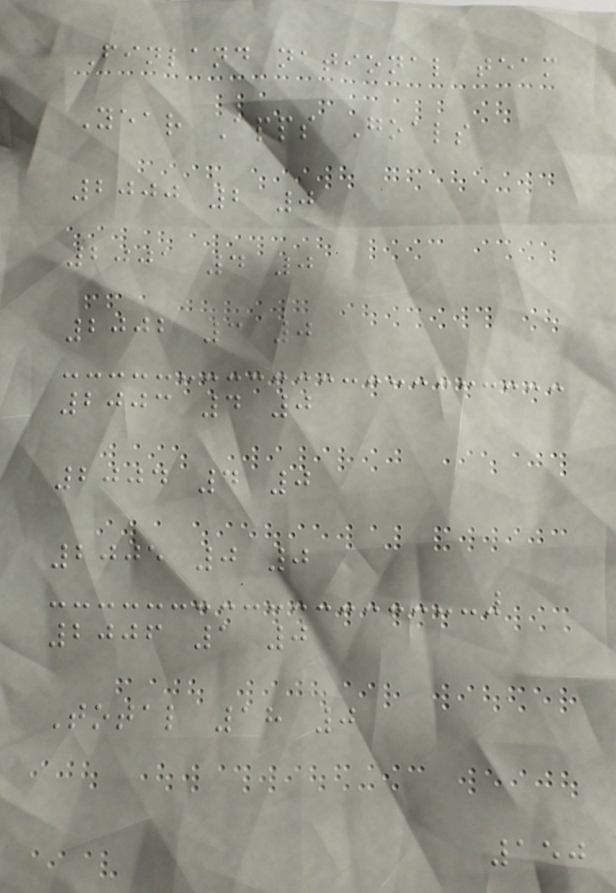Finland national team
Year Apps Goals
2000 2 0
2001 4 0
2002 3 0
2003 4 0
2004 4 0
2005 0 0
2006 1 0
Total 18 0
150
